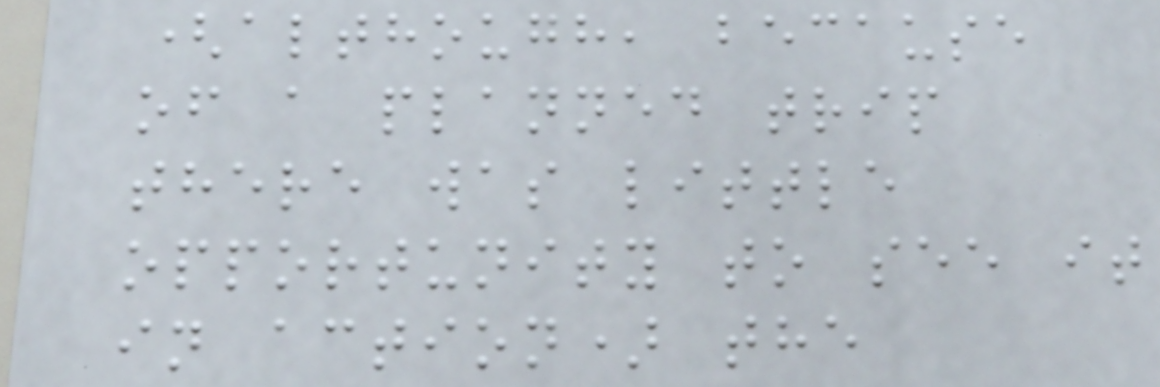(although, because
of a planned trip
there was little
opportunity to see it
in action) the
